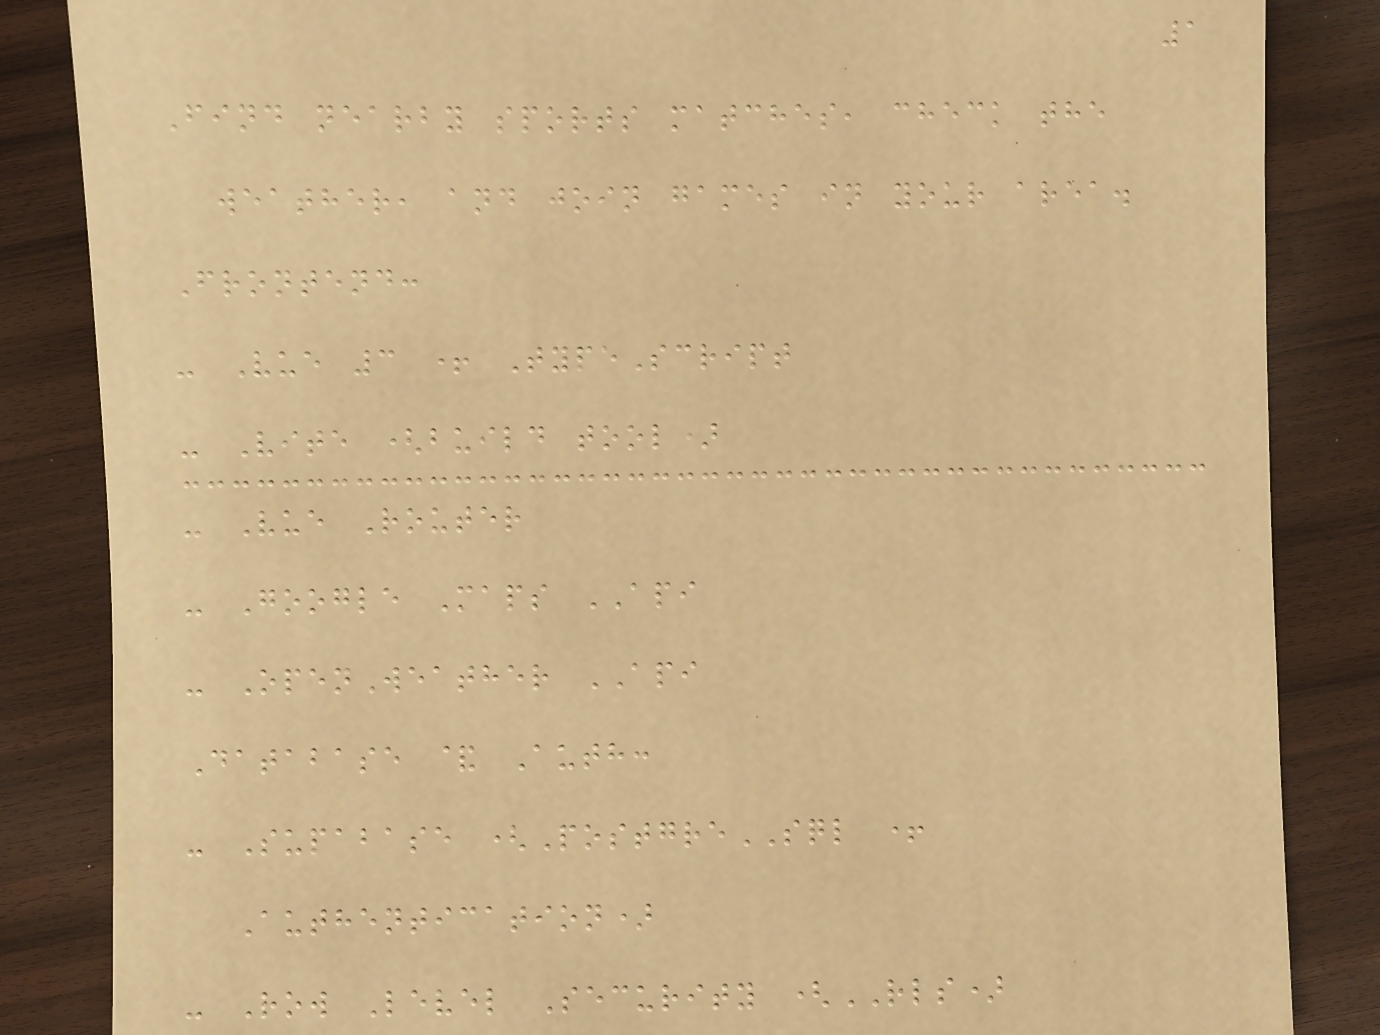1
Find nearby sports matches, check the
weather, and join games in your area.
Frontend:
- Vue 3 + TypeScript
- Vite (build tool)
- Vue Router
- Google Maps API
- OpenWeather API
Database & Auth:
- Supabase (PostgreSQL +
Authentication)
- Row Level Security (RLS)
